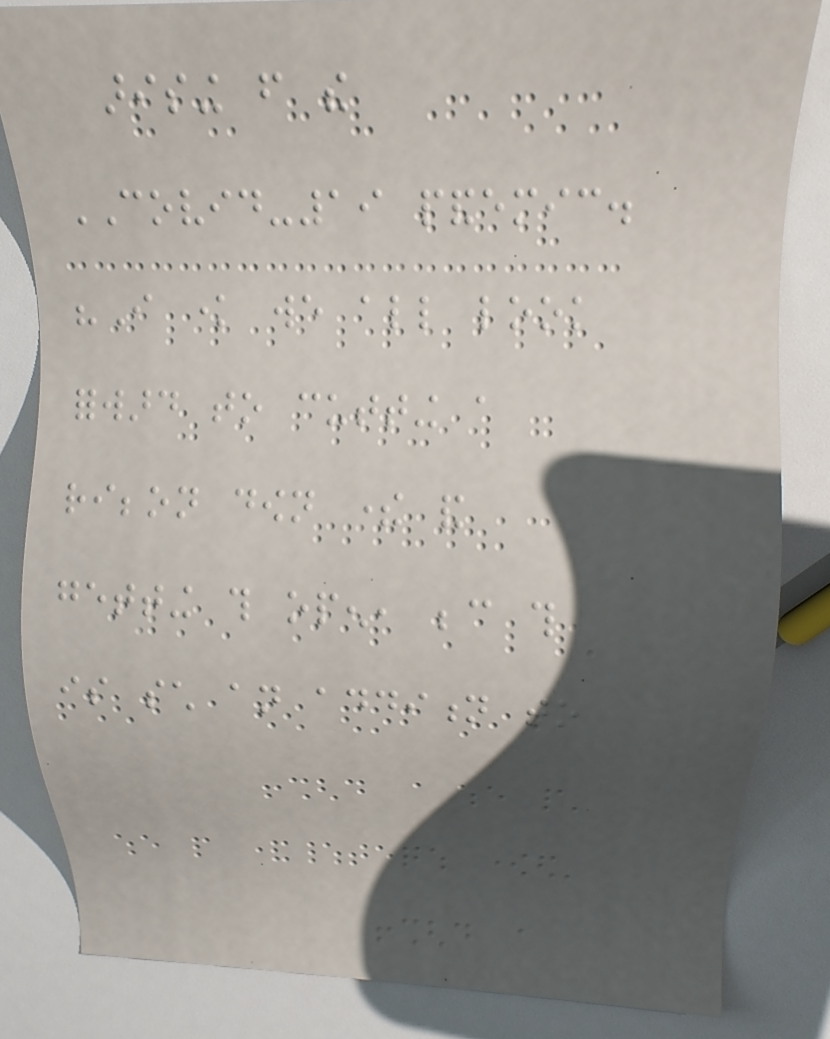arising from the
COVID-19 pandemic.
"I know we all look
forward to cutting a
ribbon down there and
getting this open, because this
is such an addition to
